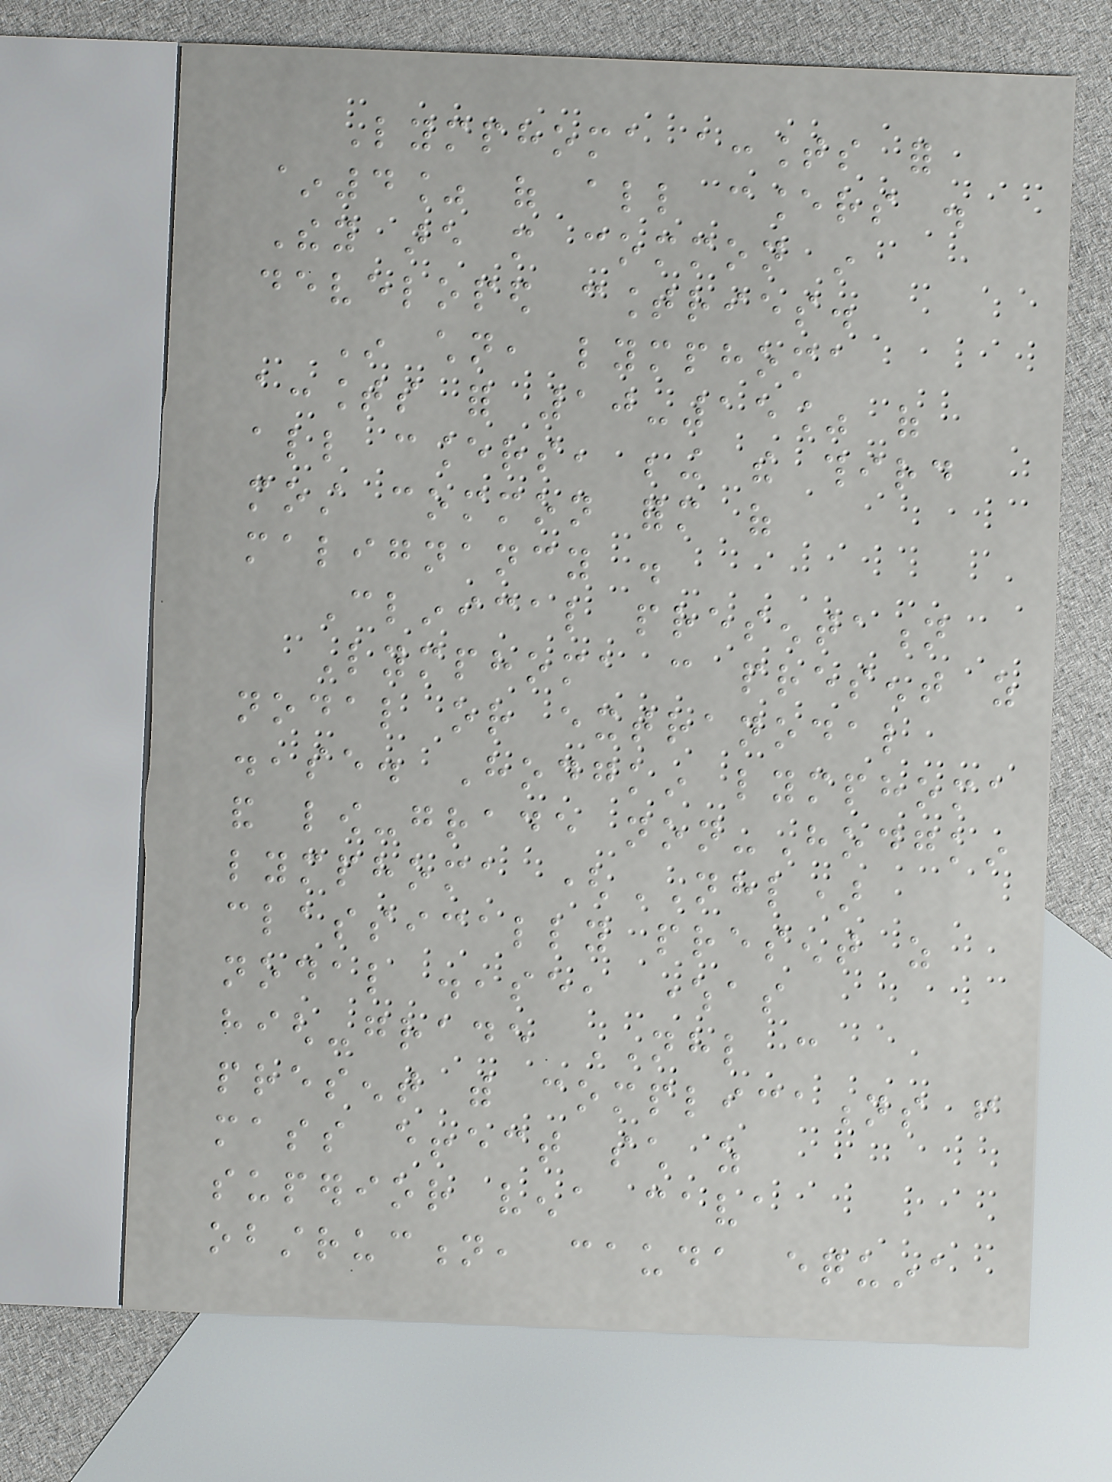Lymphoma accounts for
~4% of all cancers .
They are more common in
developed countries.
In children, lymphoma
accounts for 10-15% of
all cancers, being the third
most common form of
malignancy .
Clinical presentation
Lymphoma can present as
nodal or extranodal
disease. Hodgkin lymphoma
and low-grade non-Hodgkin
lymphoma (NHL)
classically present as
nodal disease, whereas
high-grade NHL can
present with complications from
mass effect such as
superior vena cava
obstruction, cauda equina
